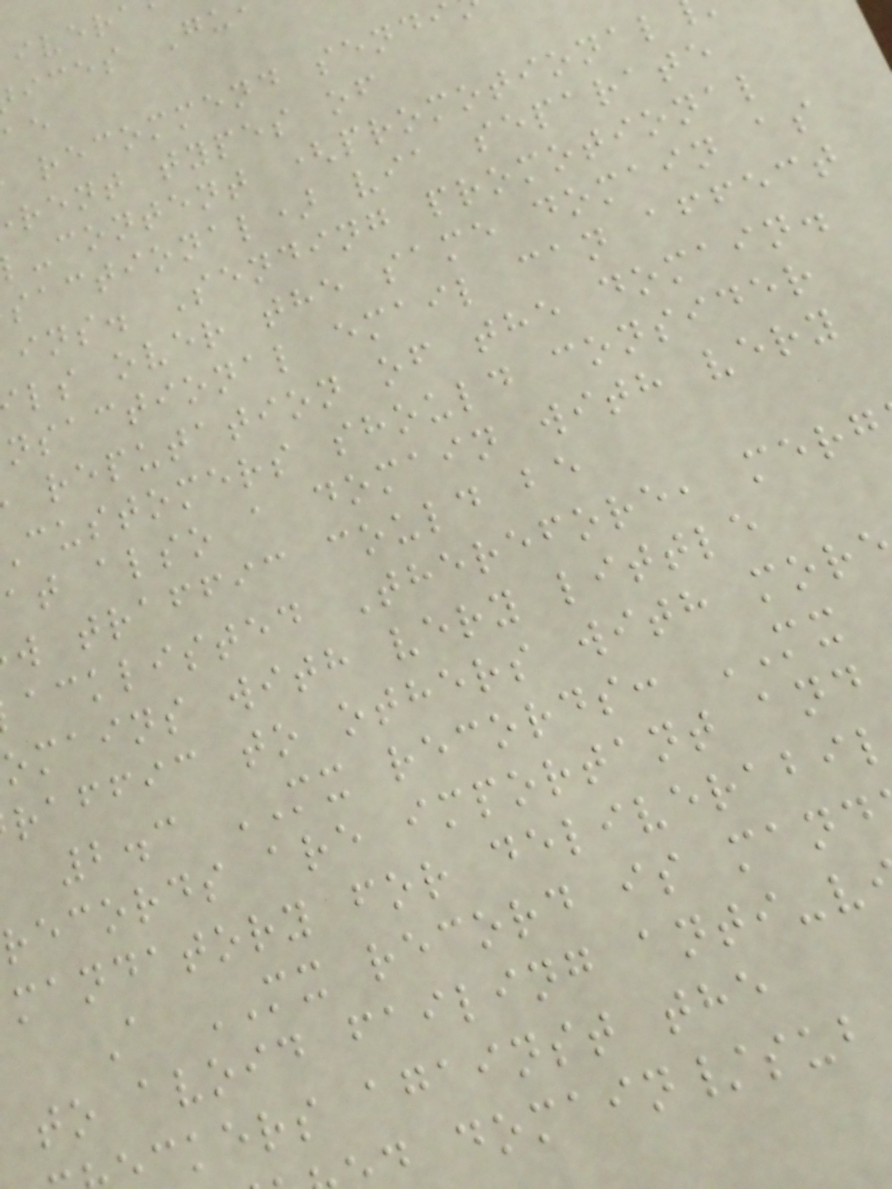ices Gu
recommend send
rent types of
-content (promotional
sactional) via separate
ins. Sending promotional
ls over the same domain as
nsactional email can affect
reputation of the domain.
customers should consider
at also a domain with very
w traffic could be
acklisted Therefore, merg
omains with very little
raffic to others with mor
2.3 MX records: MX
records are important and
mandatory for deliverabi
A MX record is mand
to avoid failing anti-v
ckers against the
d domain/sub
